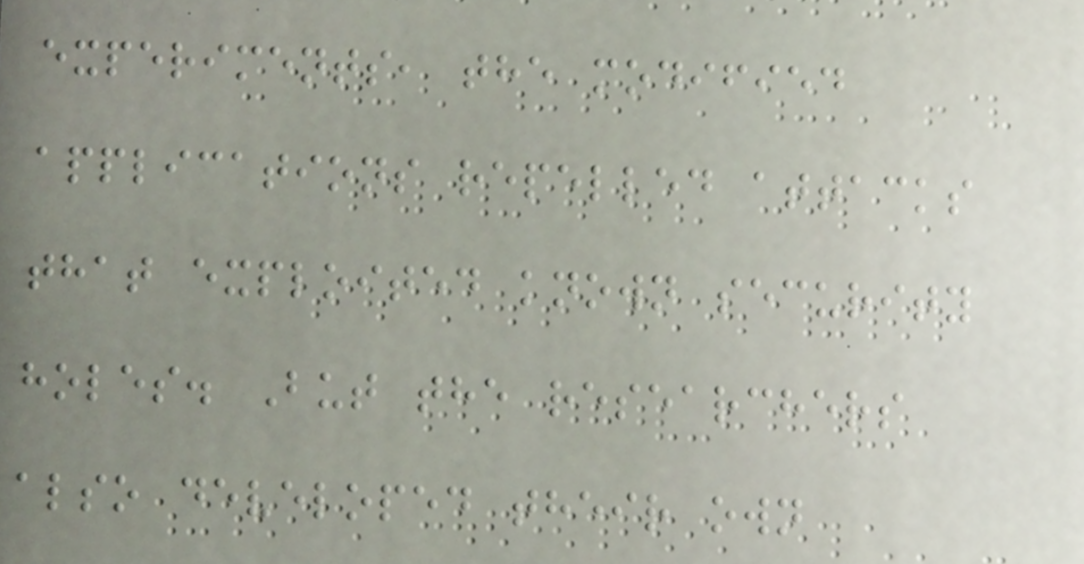experiments, the modified
applications repelled attacks
that exploited known security
holes. But the researchers
also developed their own
